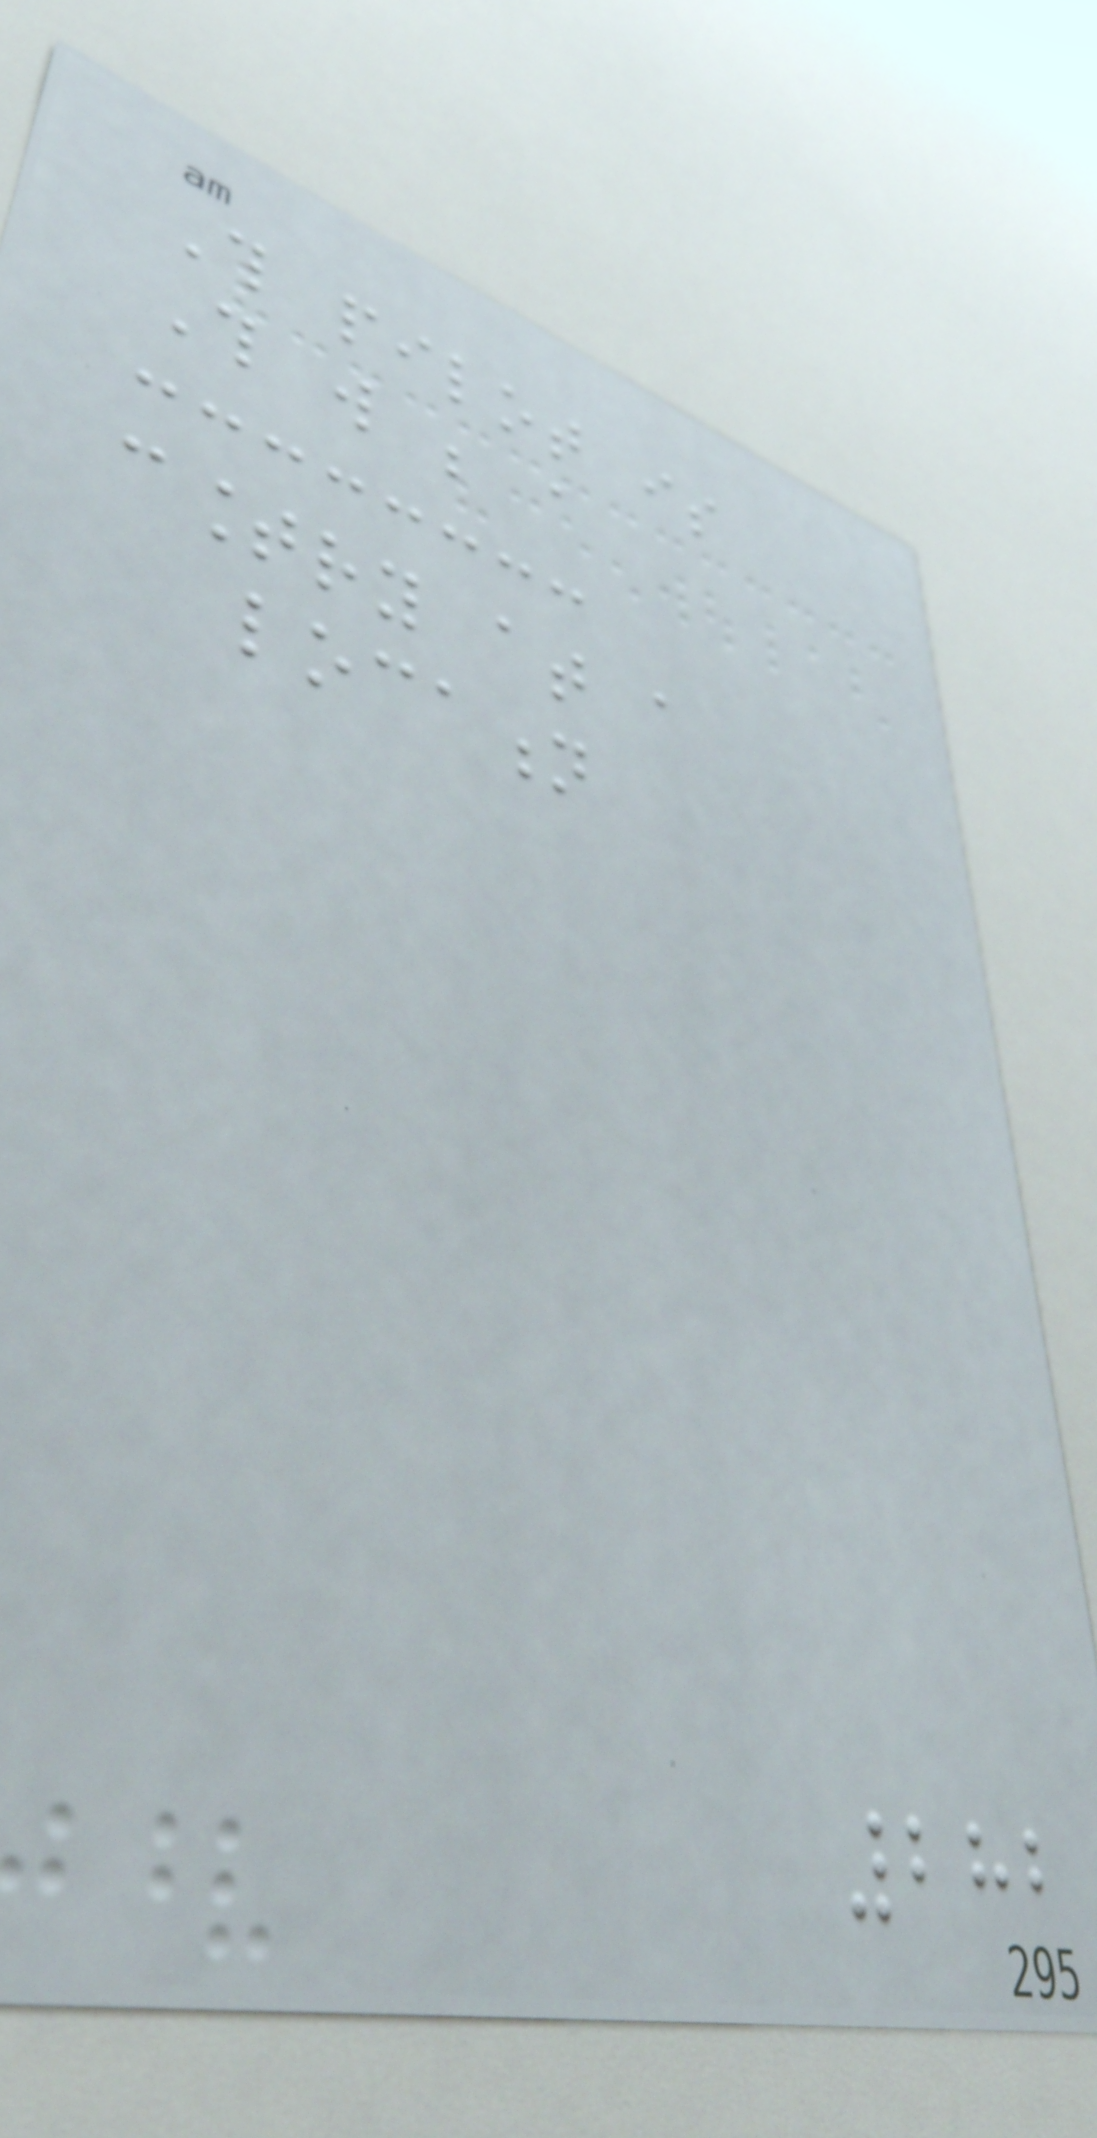This pilot is
This will be a
country at a
location
282
